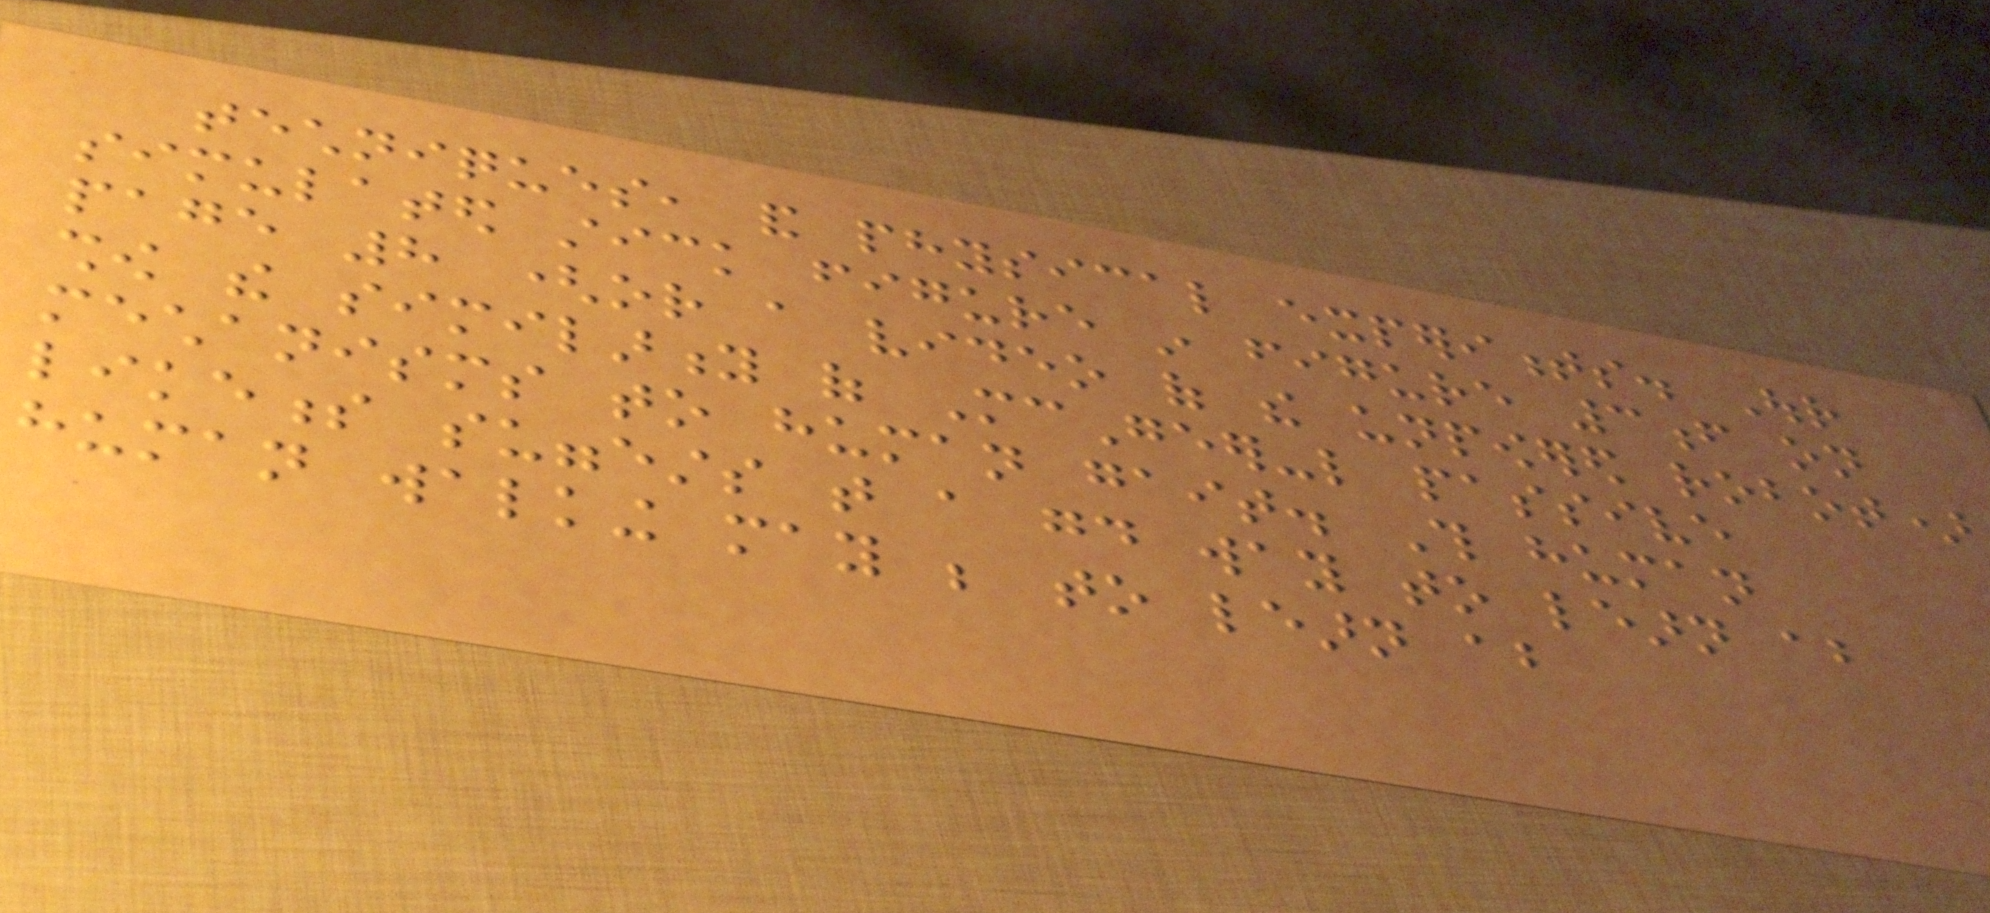techniques, and physical experiments. Our
simulated stick figure in figure 3f on
page 8 (or a video of the unpowered robot)
show the similarity of McGeer-like passive
mechanisms to human gait. This human
likeness suggests that a good way to learn about
human walking may be to learn about
